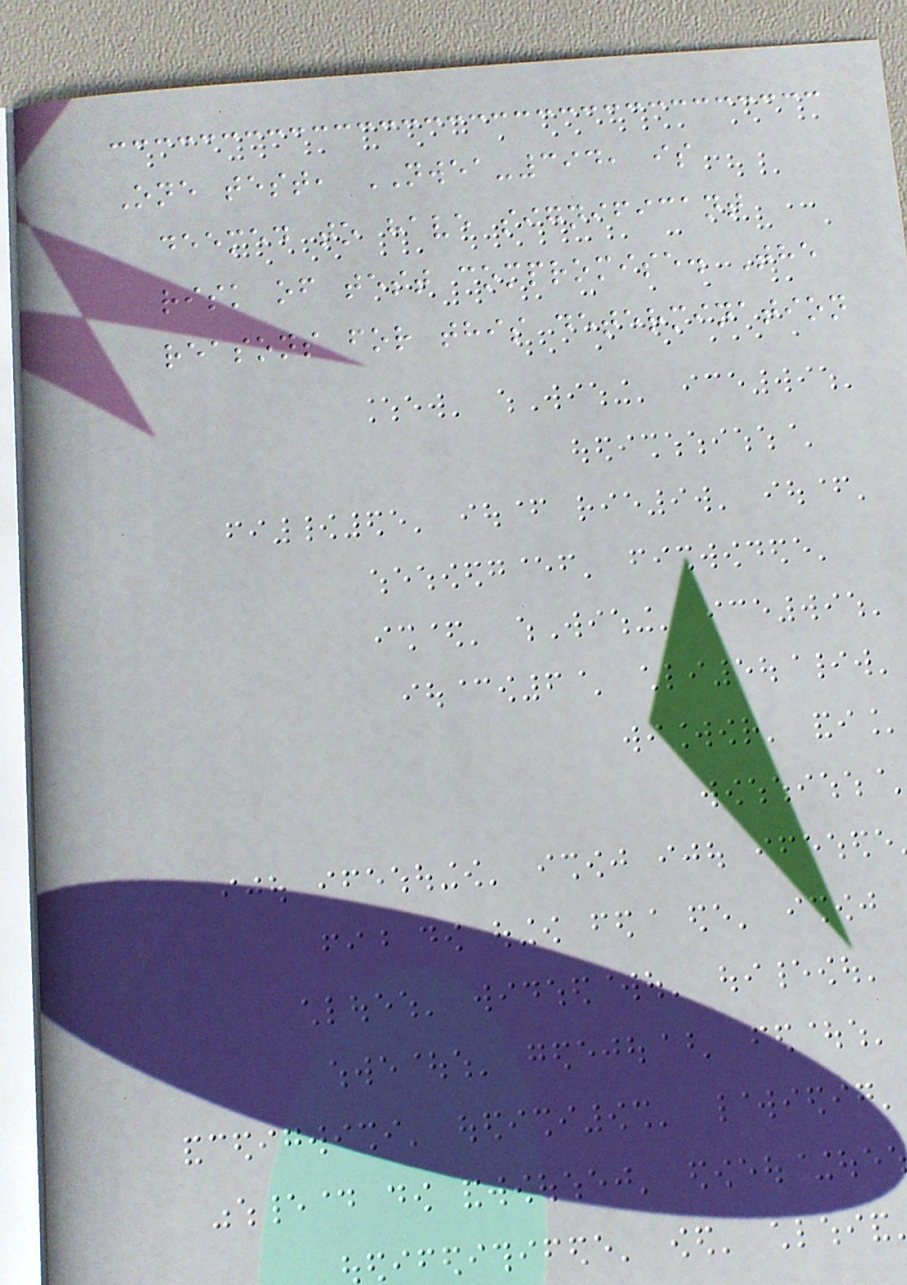One test, NWEA-394, is
deemed to have significant
risk of test compromise. The
reasons for this determination
